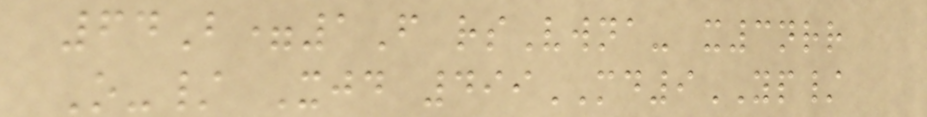64B=1F rsVwna- x3nrr
O-/ Xjd 499MD9YP/
